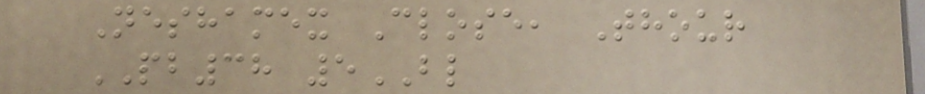Neshamex Close, Thour
PB38 5BL
